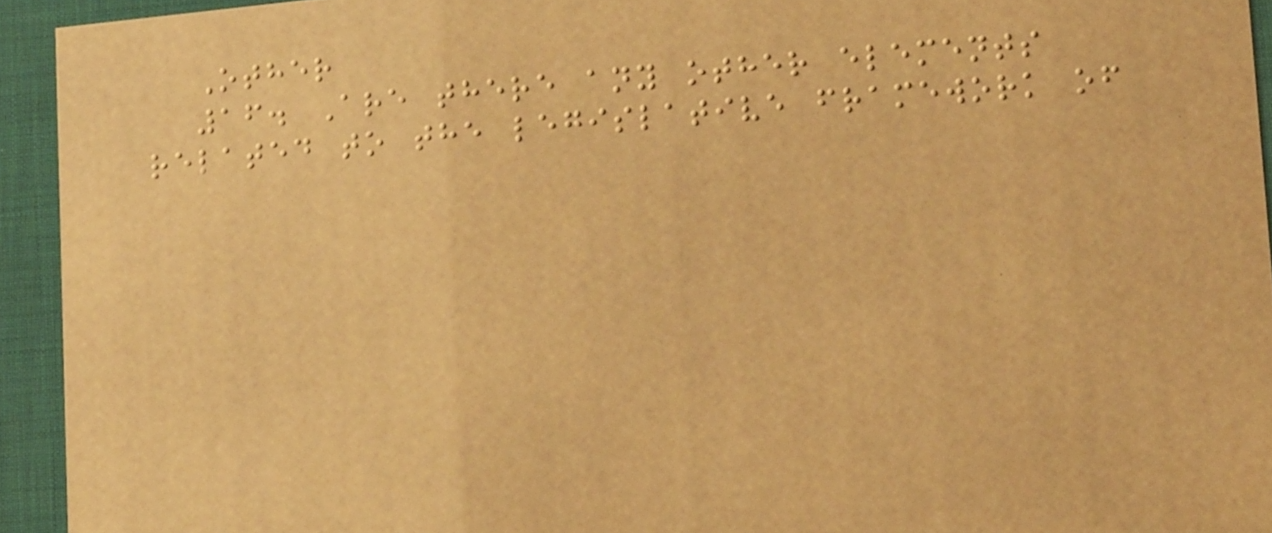Other
16. Are there any other elements
related to the legislative framework of
